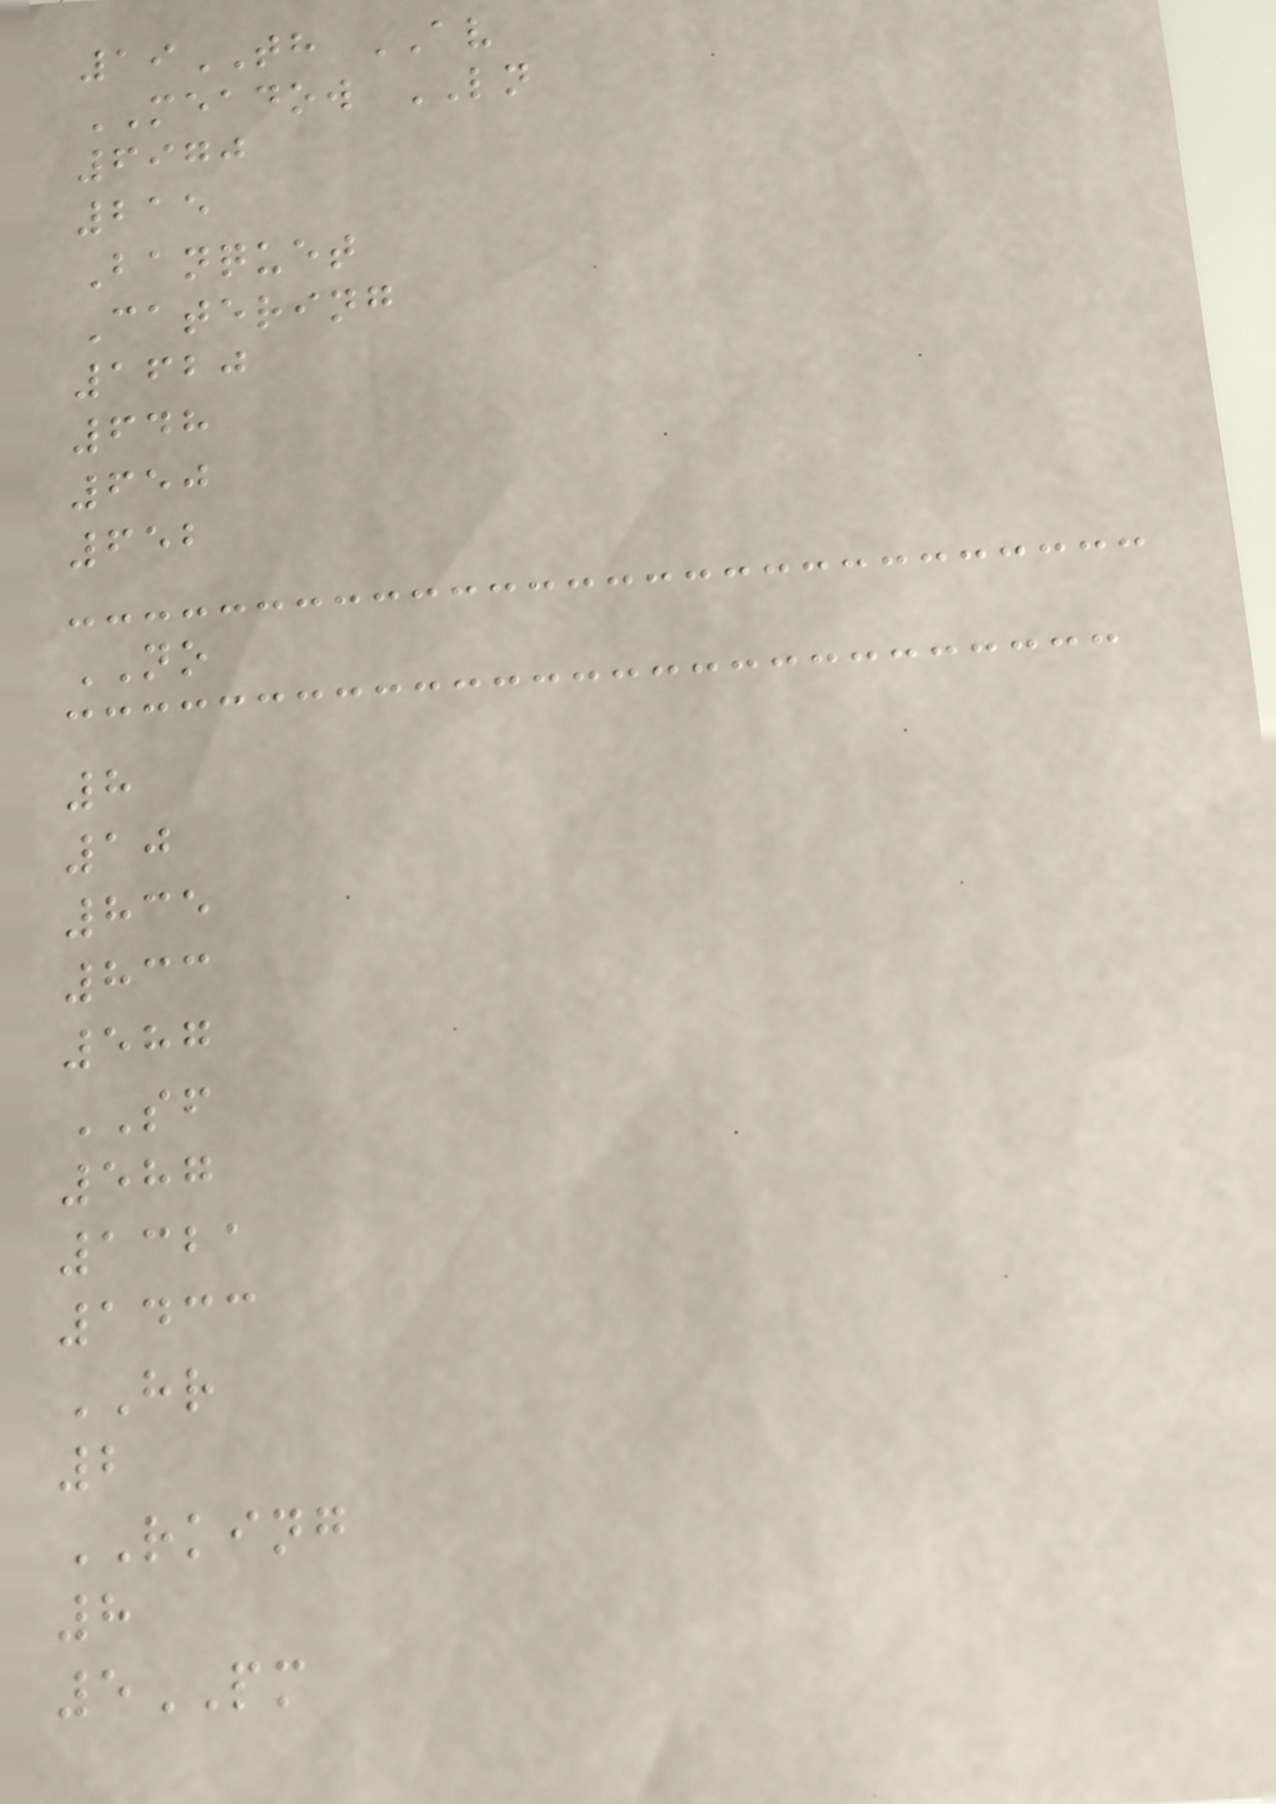19TH AV
MEADOW LN
6970
215
Banquet
Catering
1620
648
650
652
NO
8
10
835
833
587
SF
587
1321
1433
HR
2
RKING
8
5PM
